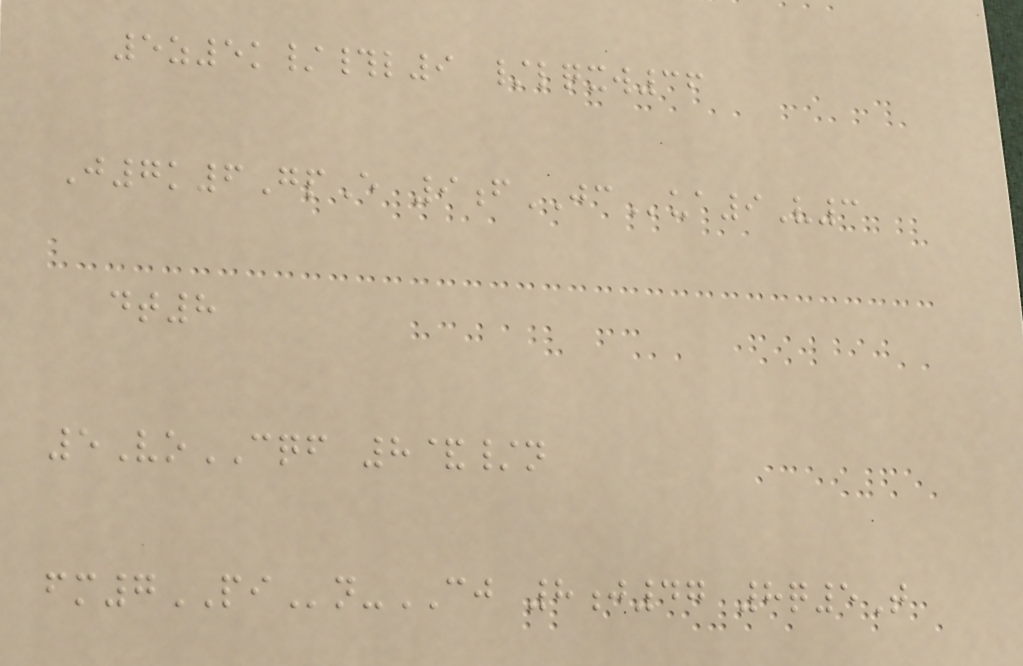5z5k/#l9 /lqxw36
J7k6GpE 9fJCua9V3
dt8
5VoCQF 8&/n
fm7PIn-CJ 8j47 8q5T
